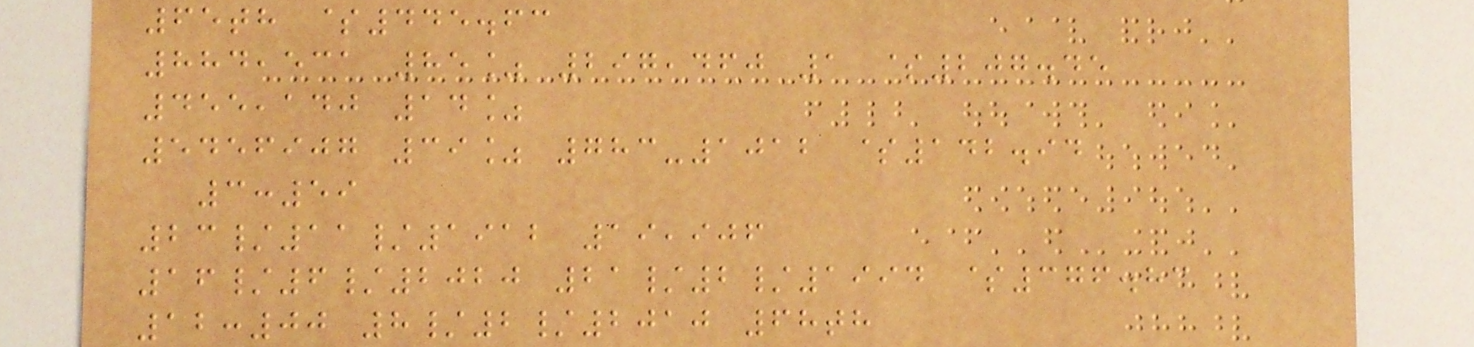65th $445.63
884,531 85% 297,460 1 $207.45
455,140 14%
5456907 39% 783-1012 $142.94
3:59
23/11/1912 19,906
16/6/2020 21/2/1994 $376.83
12:00 8/2/2010 68th
